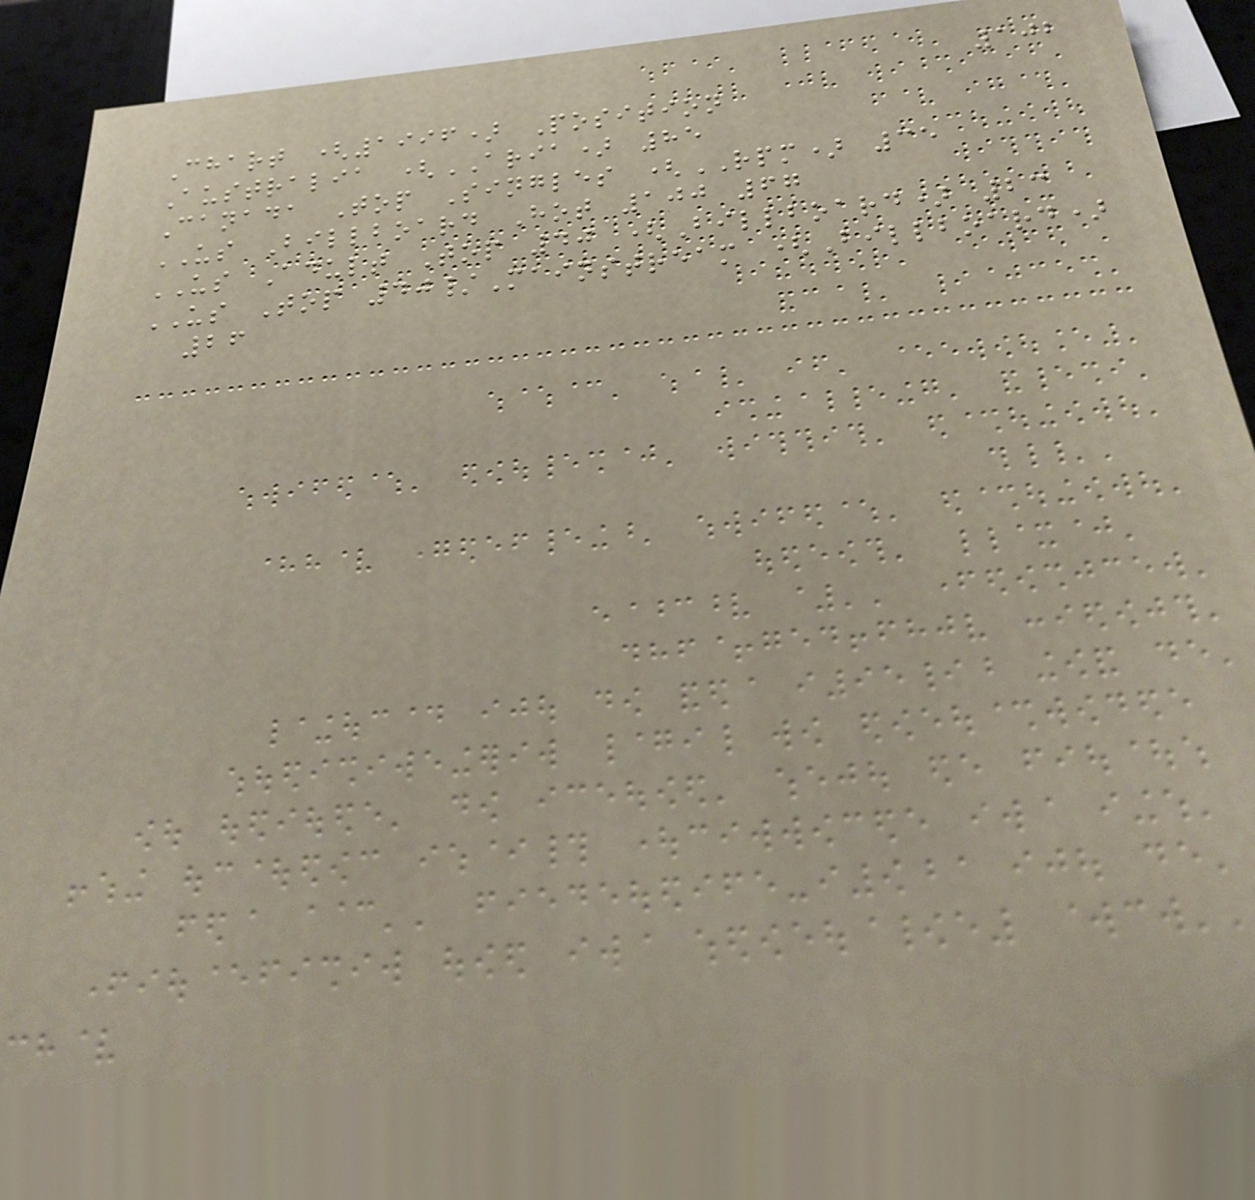102
Chart (1996) Position
Australia (ARIA) 85
Canada Top Singles (RPM) 35
US Billboard Hot 100 67
US Adult Top 40 (Billboard) 23
US Top 40/Mainstream (Billboard)
26
